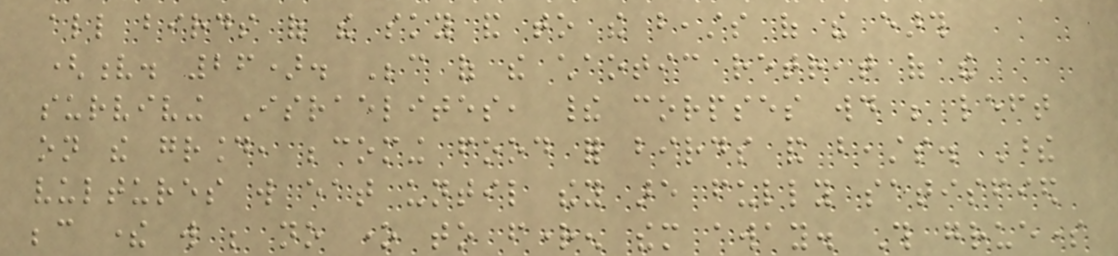all birds of the sky and to the beasts of the earth
(v. 26). Because of the chaotic retreat of the
surviving Israelites, their corpses would be left
on the ground, becoming food for birds and beasts. These
vultures will eat until they are fully satisfied
because there will be no one to frighten them away. This gruesome
